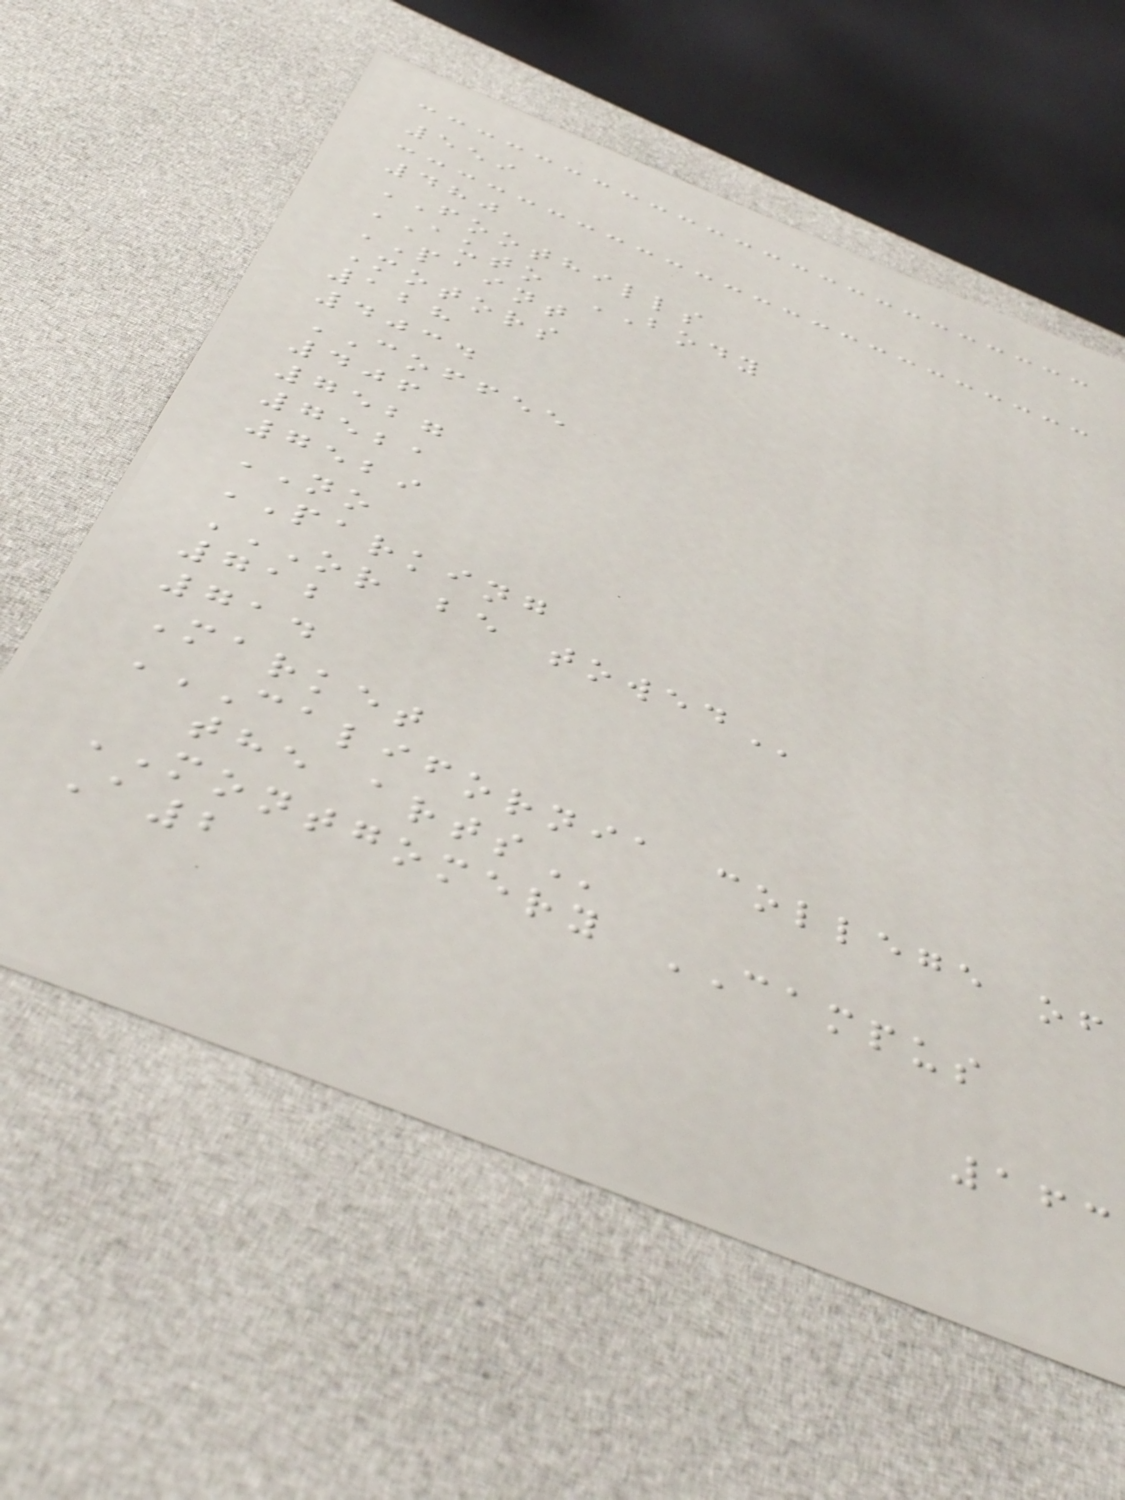559
480
FOOTHILLS
AUTO BODY
PAINT
Motors
128
4034
COFFEE
406
7527
7521
7529
NO
PARKING
OR BE TOWED
712
714
Market
CALIFORNIA COLLEGE OF
THE ARTS
MONTGOMERY CAMPUS
A2
163
